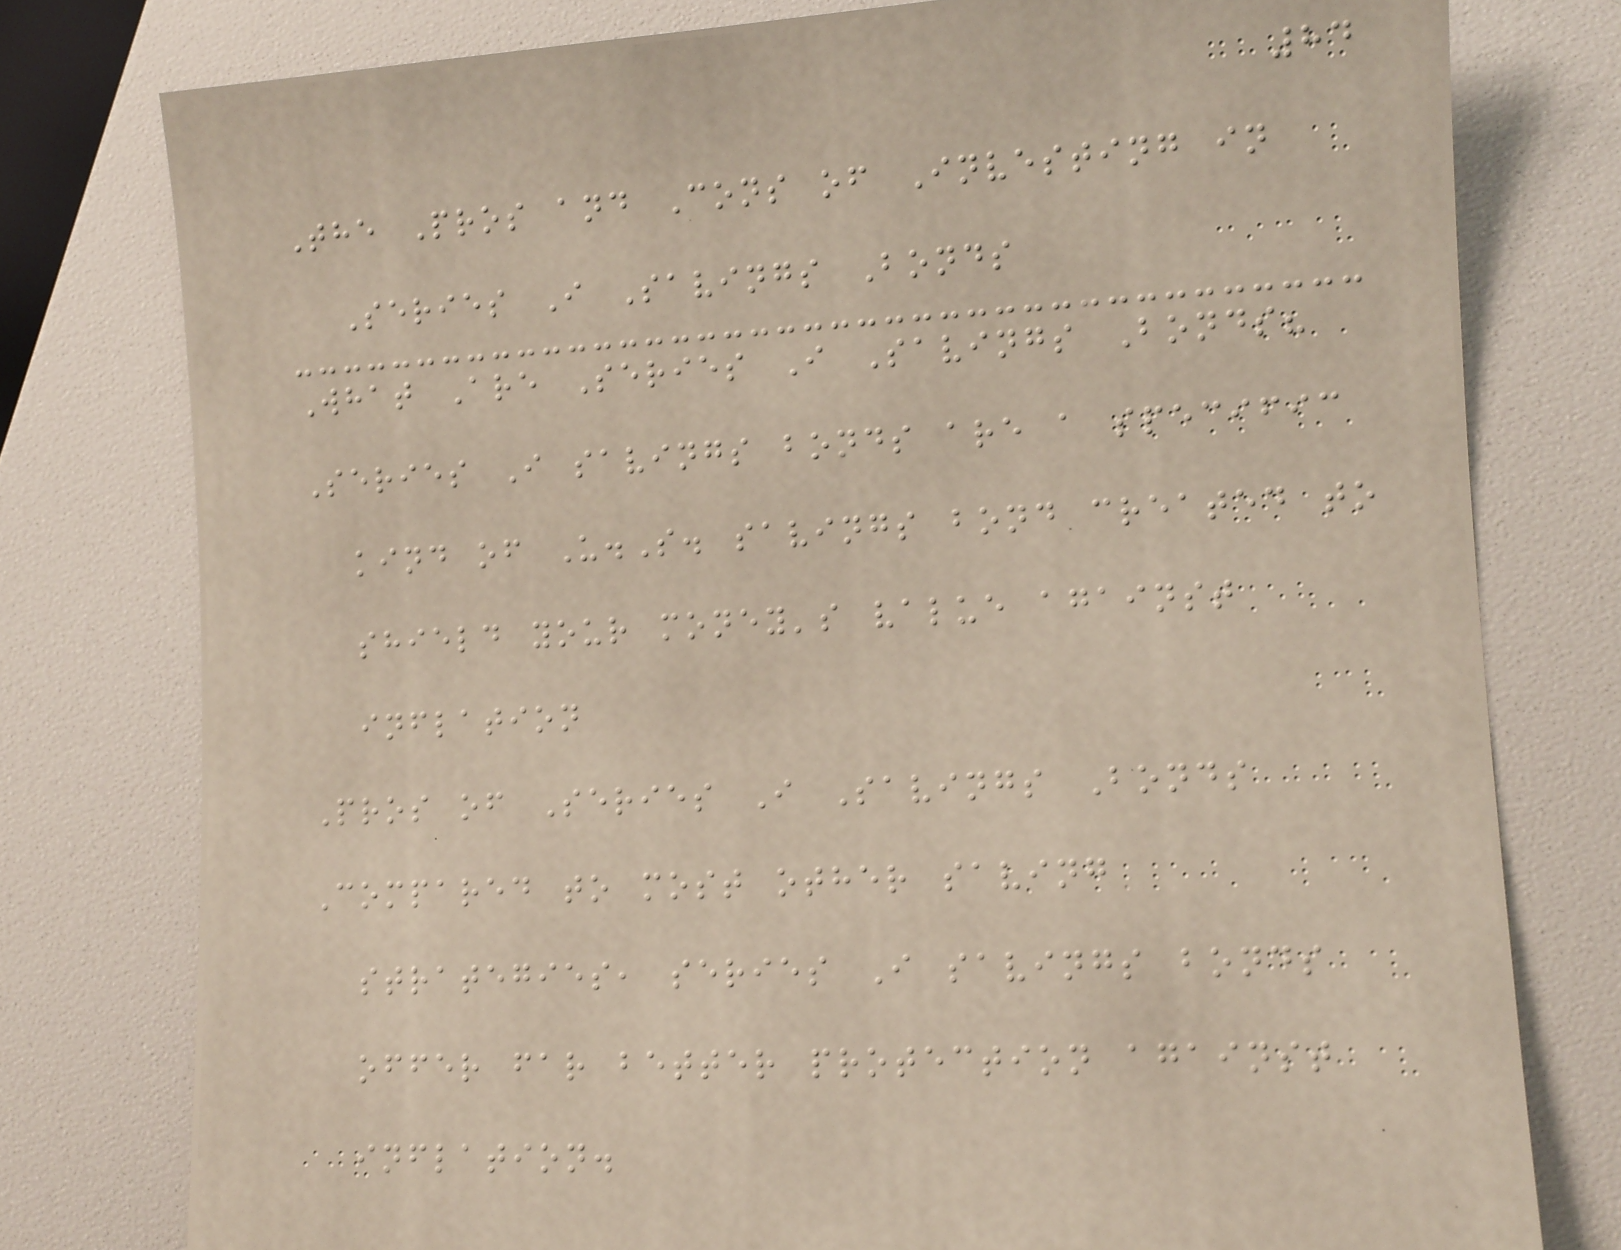84
The Pros and Cons of Investing in
Series I Savings Bonds
What Are Series I Savings Bonds?
Series I savings bonds are a specific
kind of U.S. savings bond created to
shield your money's value against
inflation
Pros of Series I Savings Bonds
Compared to most other saving
strategies, series I savings bonds
offer far better protection against
inflation.
